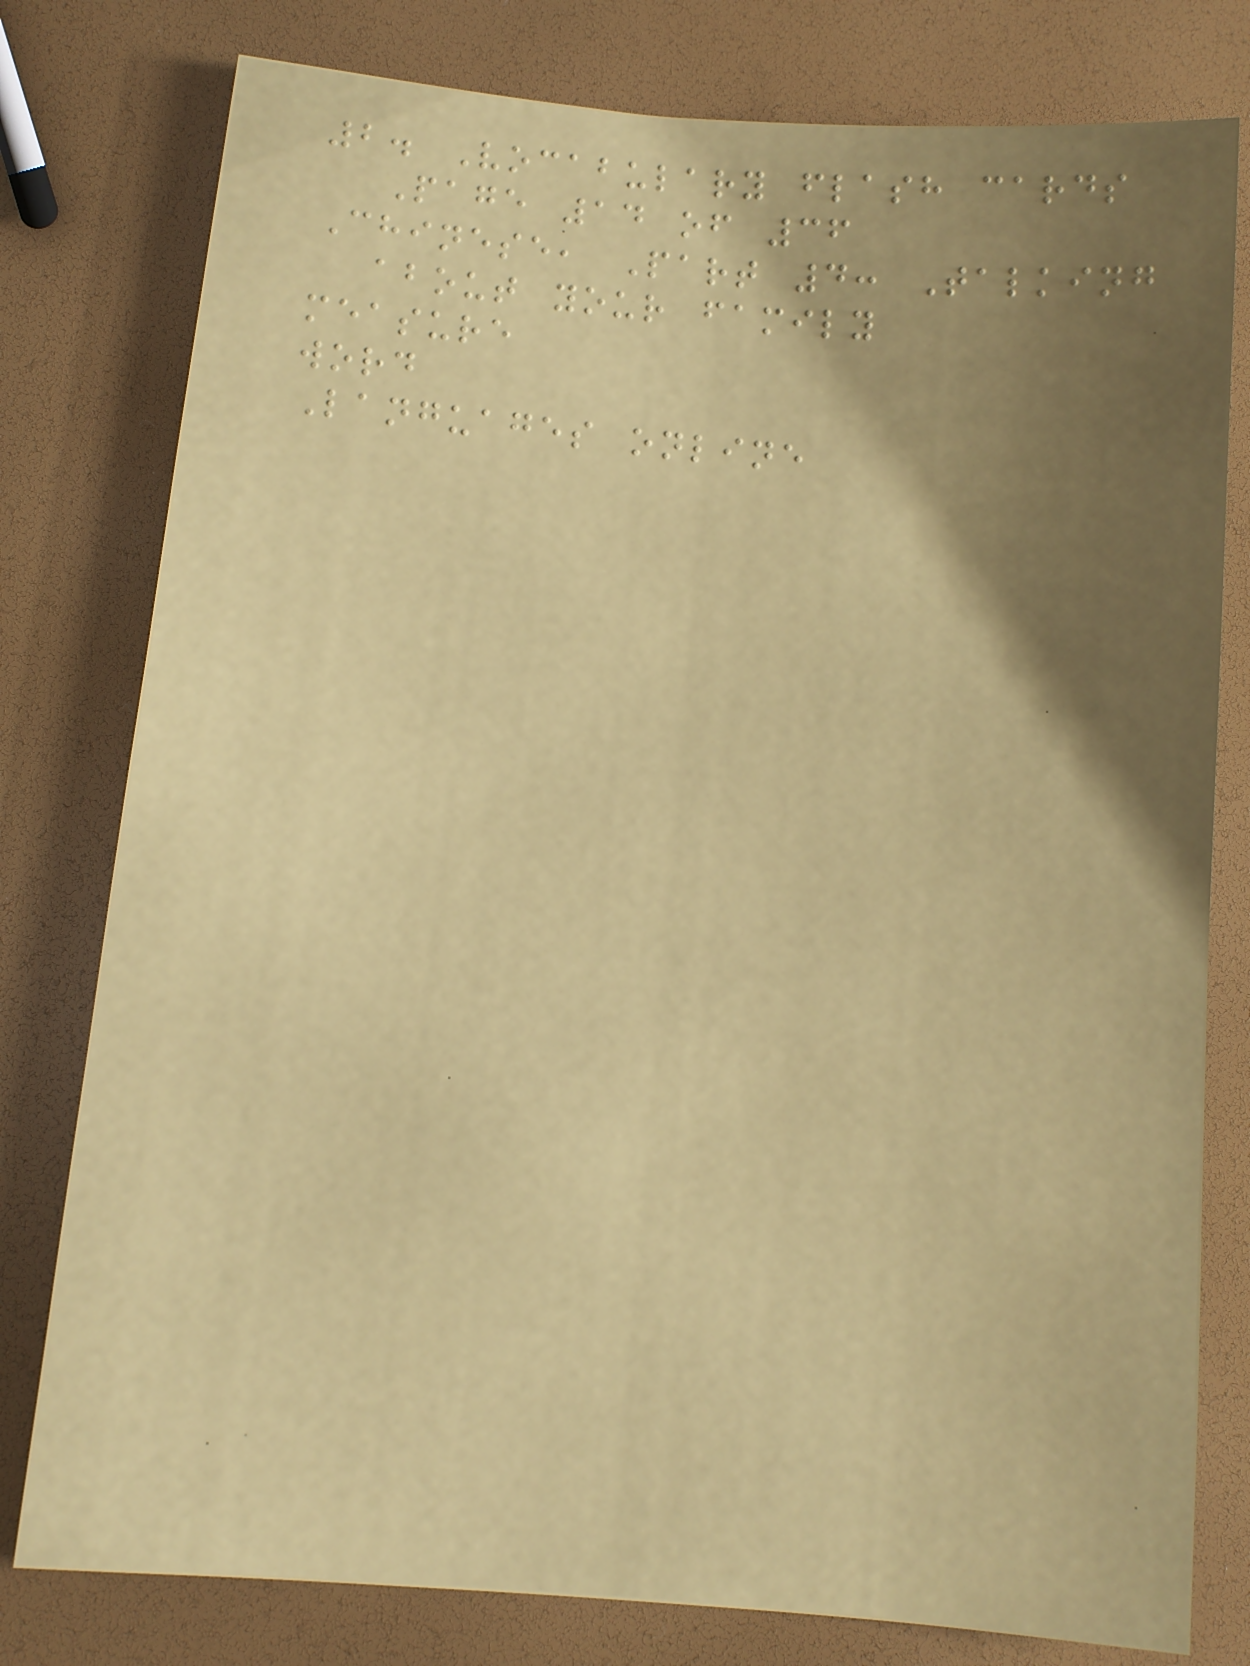2. Vocabulary flash cards
Page 14 of 36
Chinese, Part 4: Talking
about your family
measure
word
Languages online
